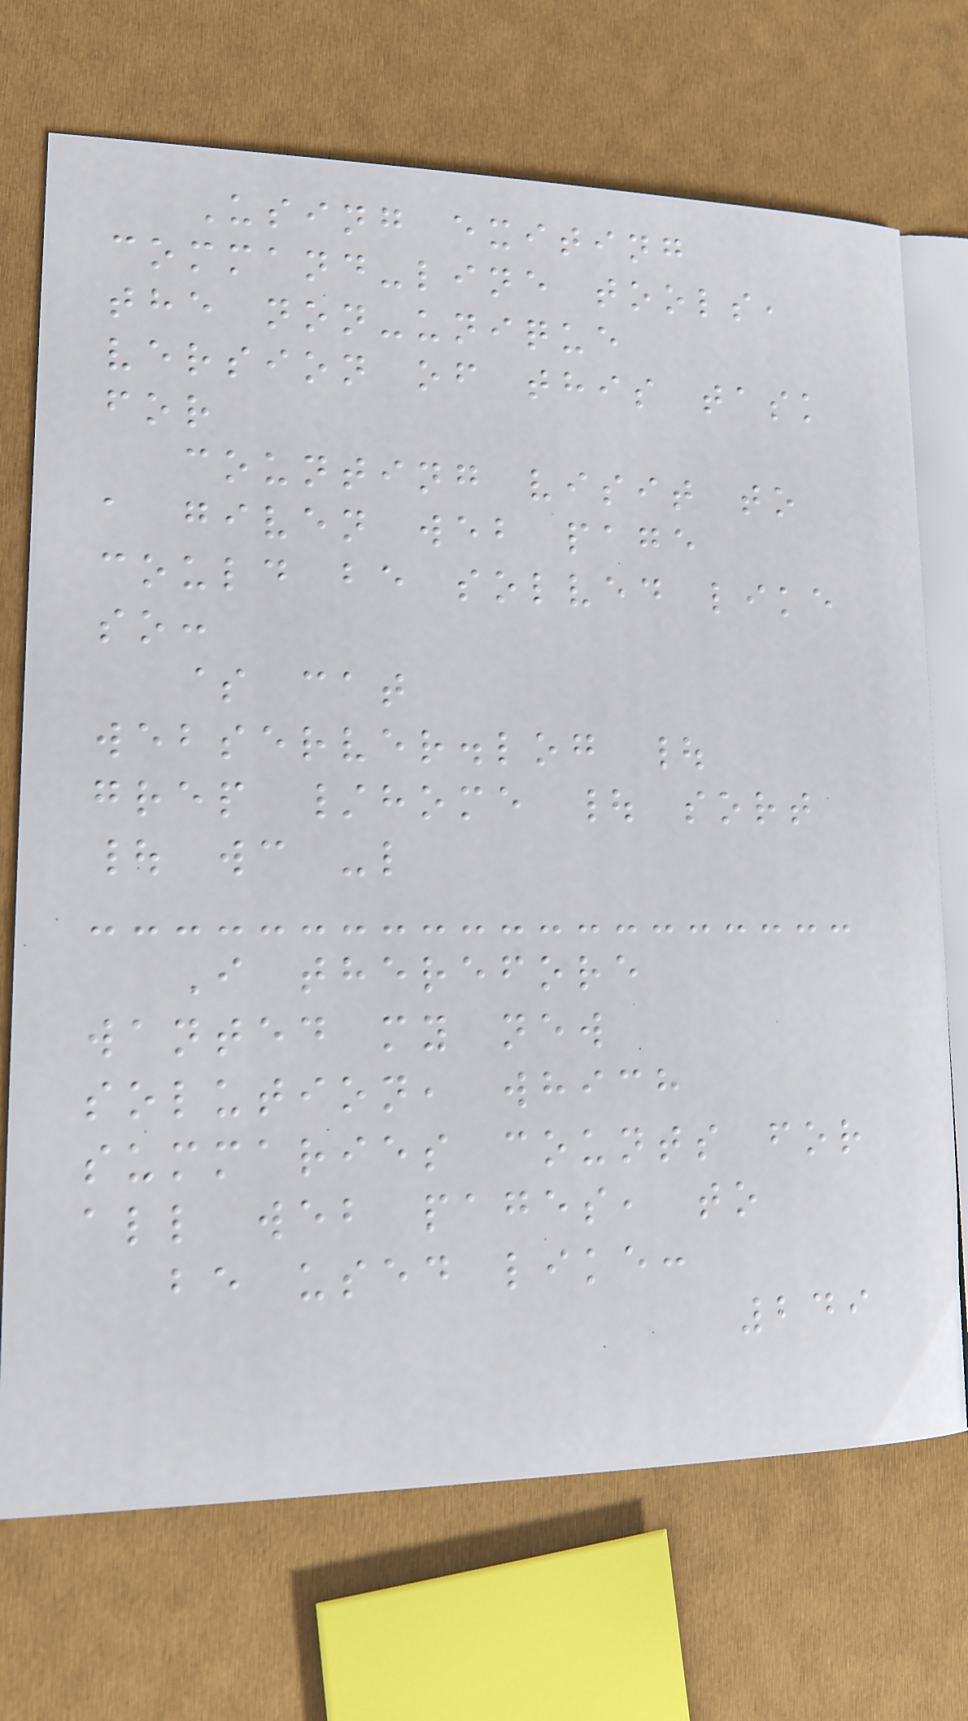Using exiting
command-line tools,
the non-unique
version of this task
for
counting visit to
a given web page
could be solved like
so:
$ cat
webserver.log |
grep /home | sort
| wc -l
I therefore
wanted my new
solution, which
summaries counts for
all web pages, to
be used like:
249
